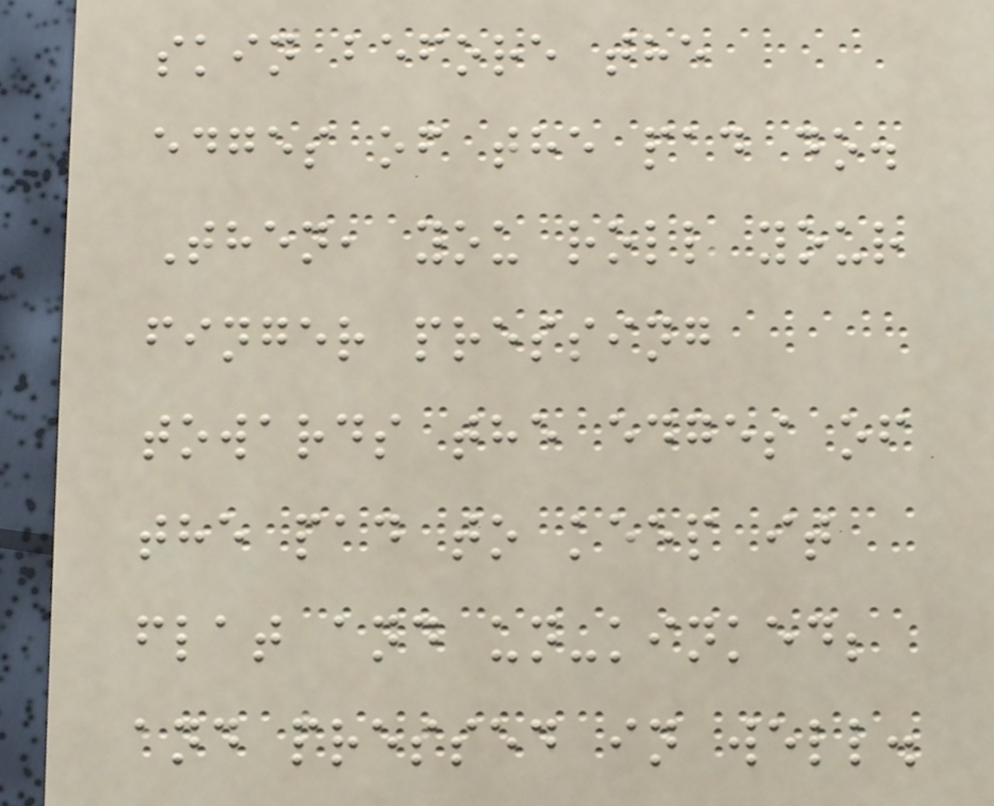skin before the
edges of the pad do.
Then, you roll your
finger pressing
towards the edges of
the pad to keep it
flat and un-kinked;
and pressed in well.
